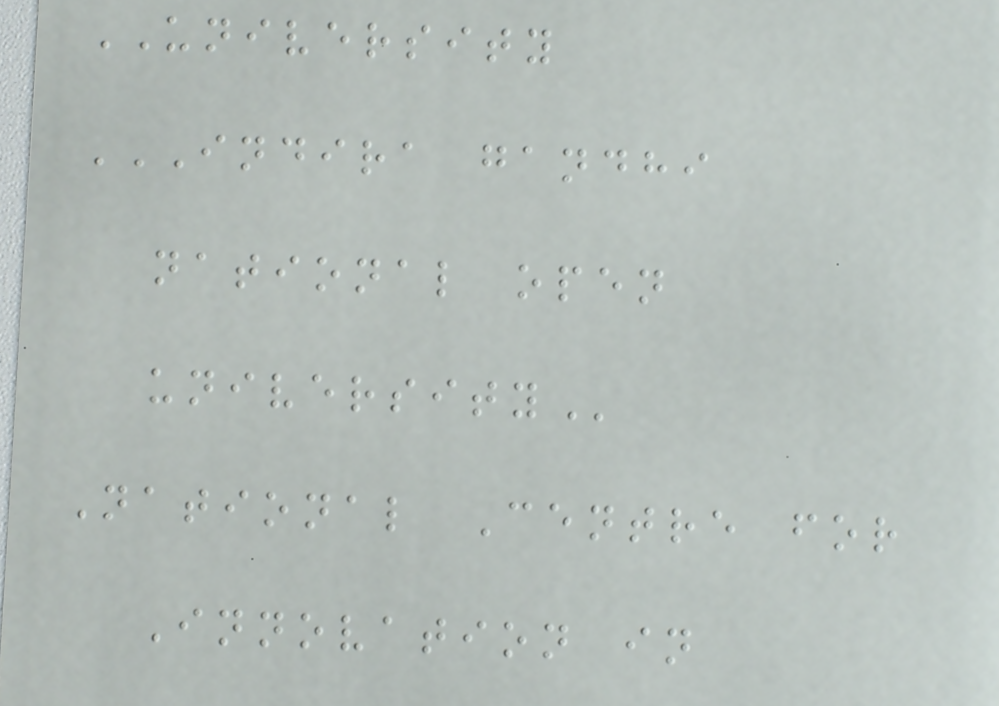UNIVERSITY
INDIRA GANDHI
NATIONAL OPEN
UNIVERSITY
National Centre for
Innovation in
